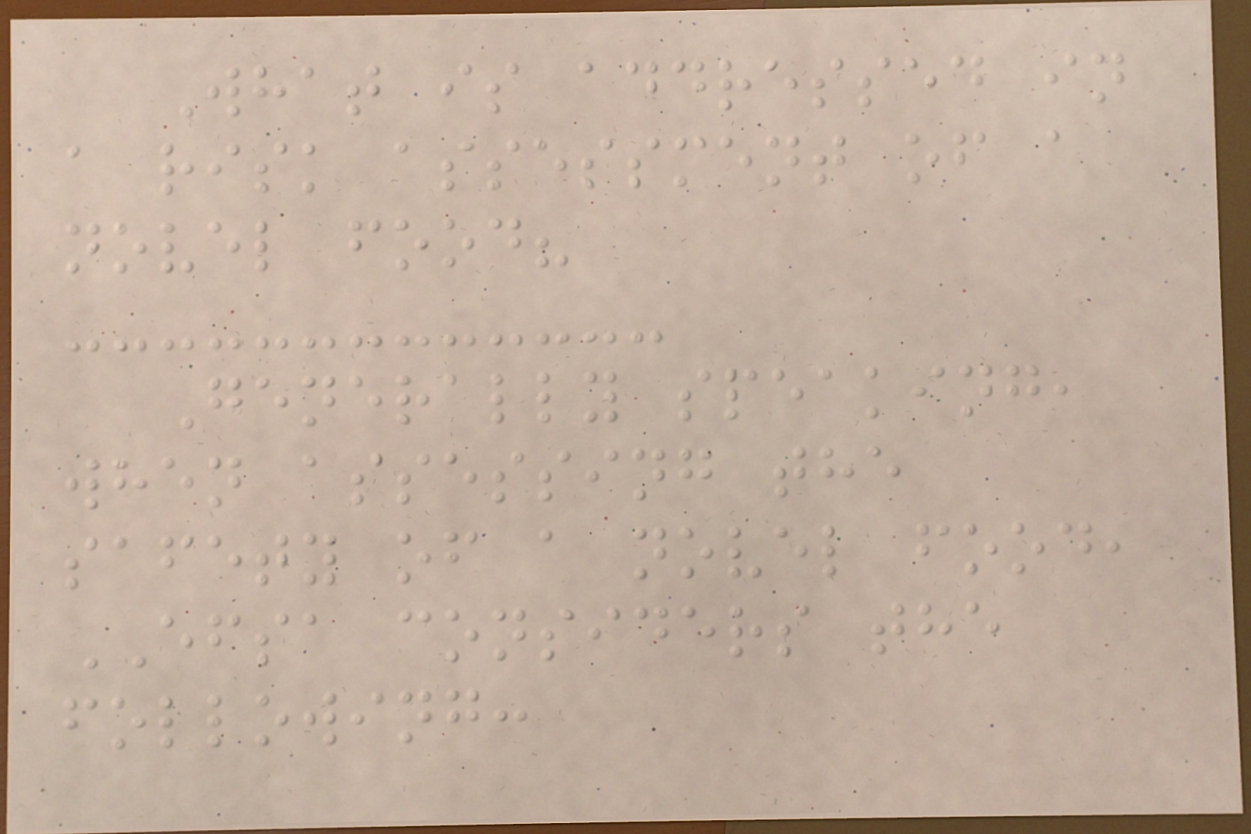What is addressed in
a risk assessment of a
novel food?
Generally speaking,
when assessing the
safety of a novel food,
EFSA considers the
following:
